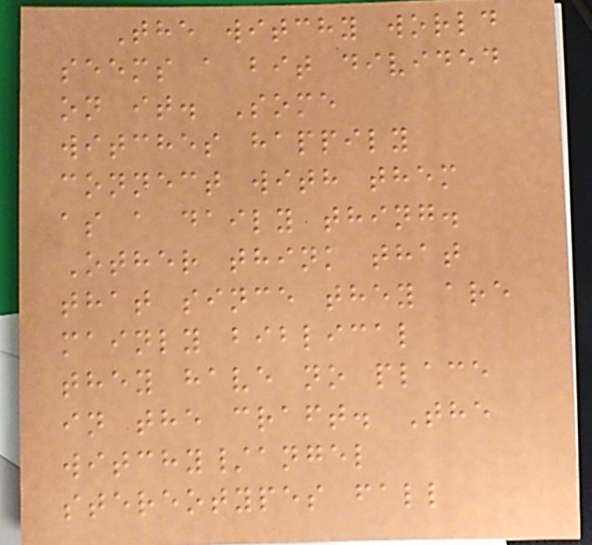The witchy world
seems a bit divided
on it. Some
witches happily
connect with them
as a daily thing.
Other think that
that since they are
mainly biblical
they have no place
in the craft. The
witchy/angel
stereotypes fall
